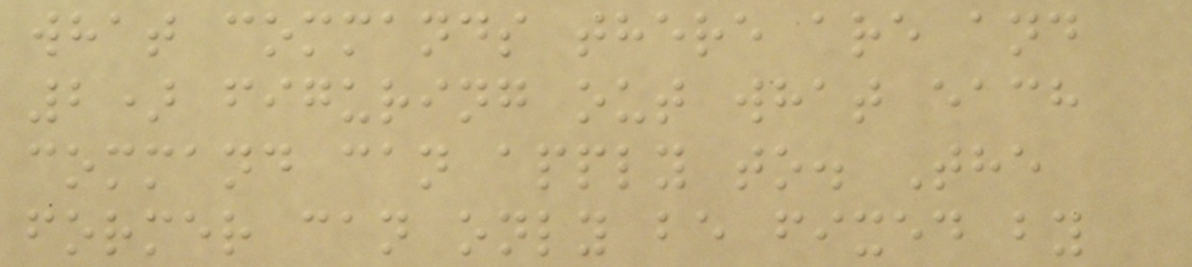what commands there are and
2) figuring out what each
command can apply to. The
former can only be fixed by
